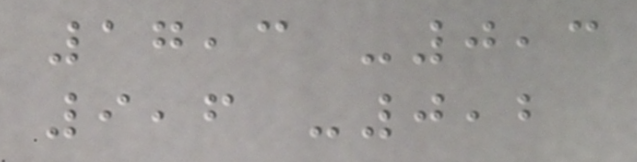17,3 -0,3
9,6 -0,2
